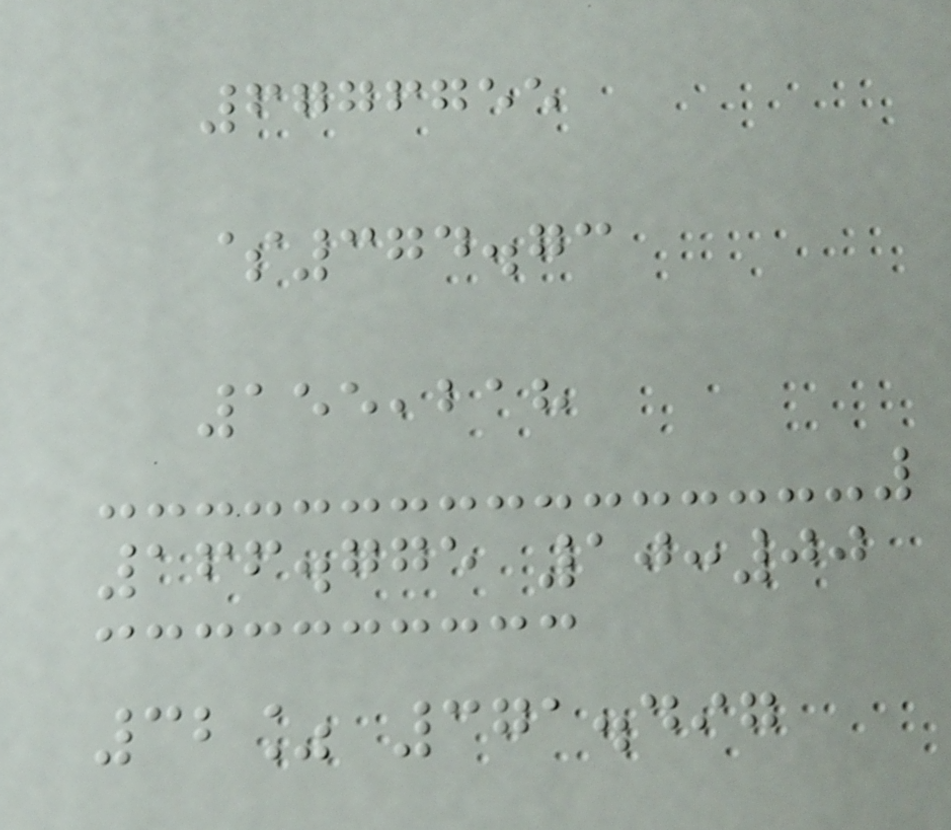6776755
$374.73
155,218
166.775 10:00
32% 371.497
